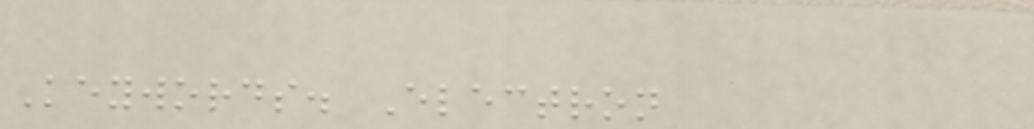Keywords. Electron
